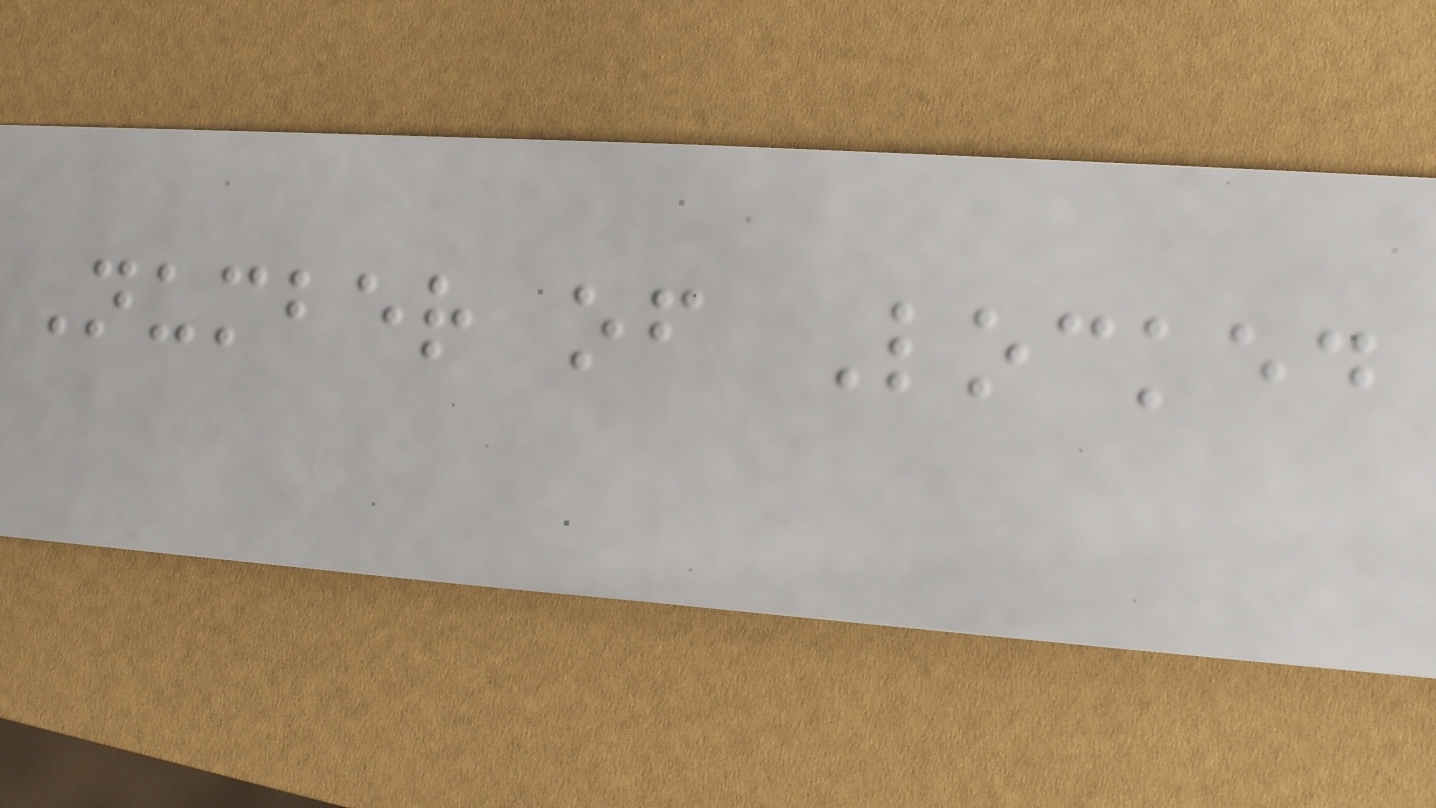Number of Locked
